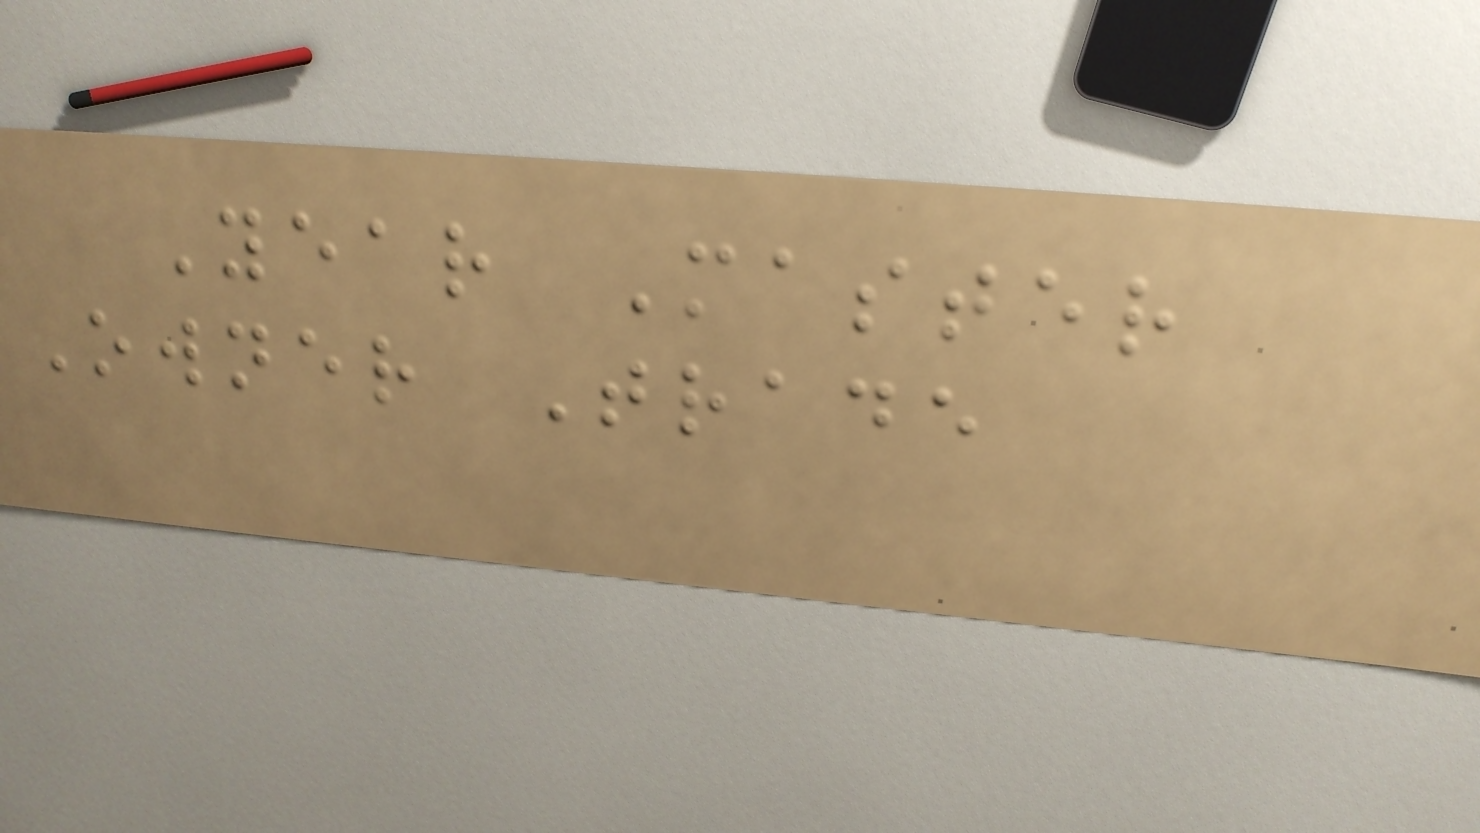Year Master
Owner Trade
